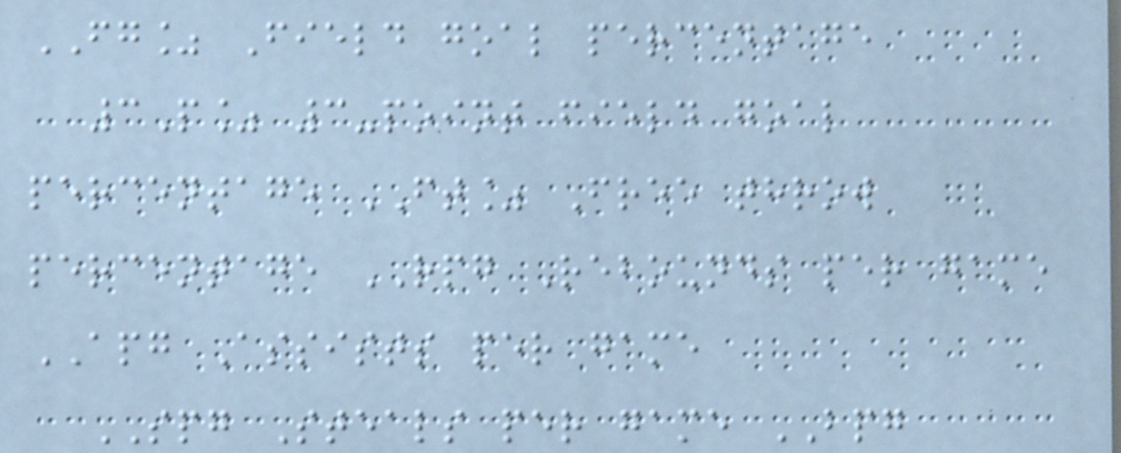FG% Field goal percentage
3P% 3-point field goal
percentage FT% Free throw
percentage RPG Rebounds per game
APG Assists per game
SPG Steals per game BPG
